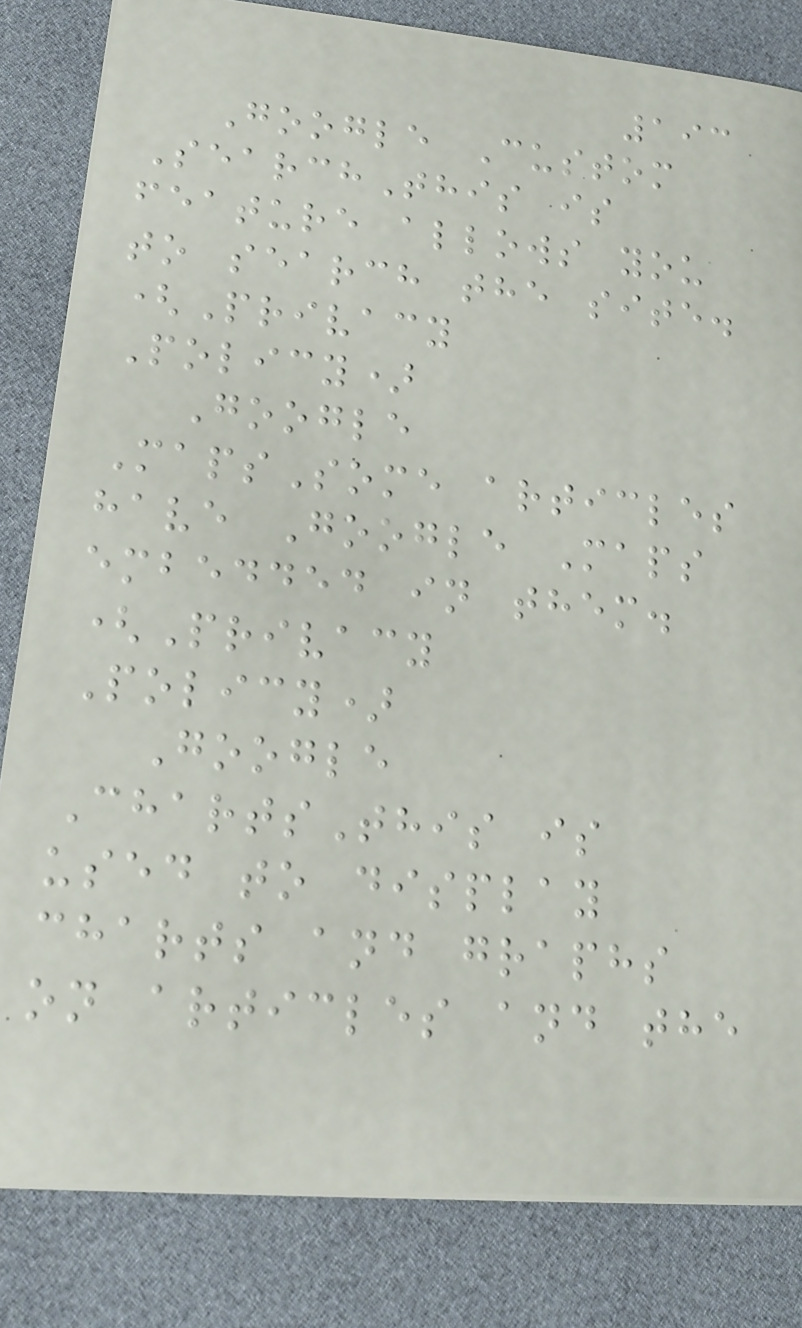193
Google Custom
SearchThis is
feature allows you
to search the site.
(Privacy
Policy)
Google
MapsSome articles
have Google Maps
embedded in them.
(Privacy
Policy)
Google
ChartsThis is
used to display
charts and graphs
on articles and the
